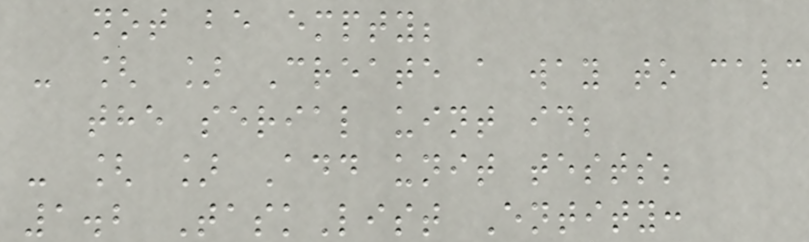not be empty;
- [ ] Create a way to calc
the serial uint id;
- [ ] Add unit tests;
1.2 TaskList Entity:
